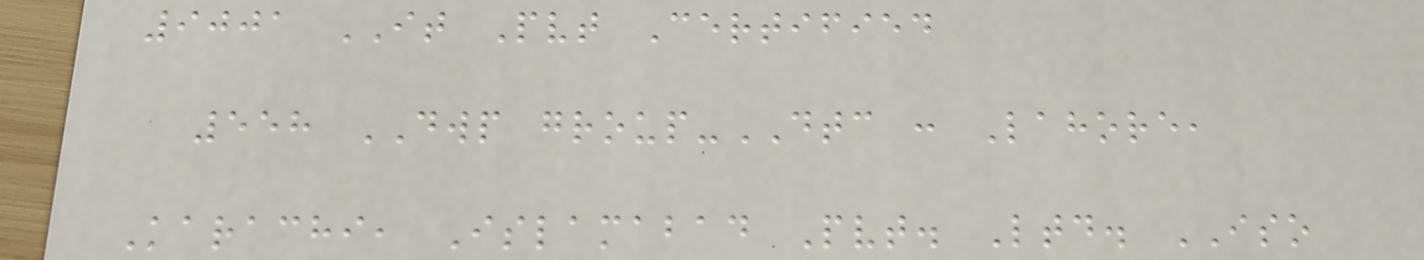9001 IT Pvt Certified
558 DWP group-DTC : Lahore,
Karachi, Islamabad Pvt. Ltd. ISO
